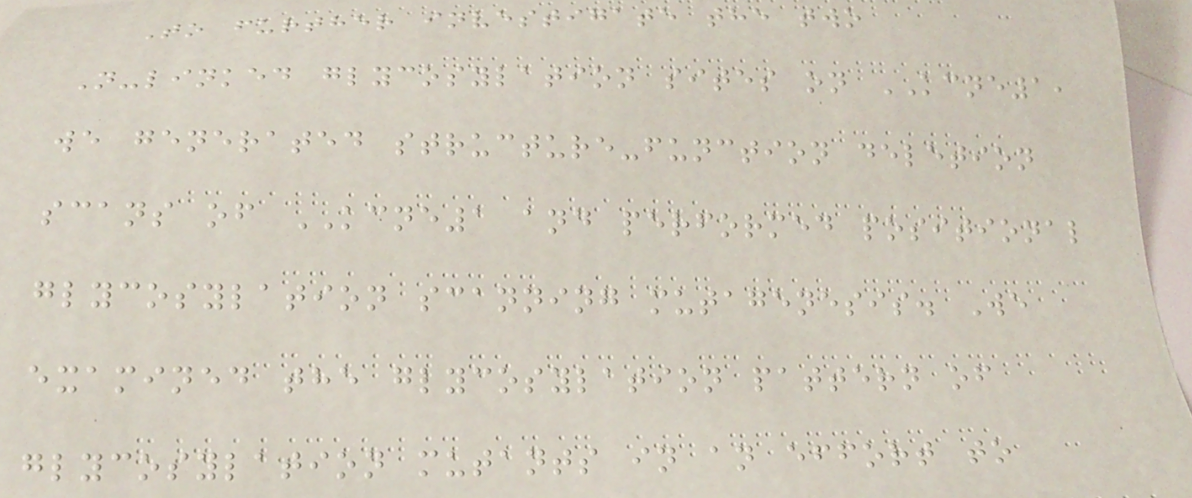To further investigate the two
N-linked glycosylation sites on KCNE1,
we generated structure-function deletion
scans of KCNE1 and performed positional
glycosylation scanning mutagenesis. We
examined the glycosylation pattern of
glycosylation mutants in an effort to
